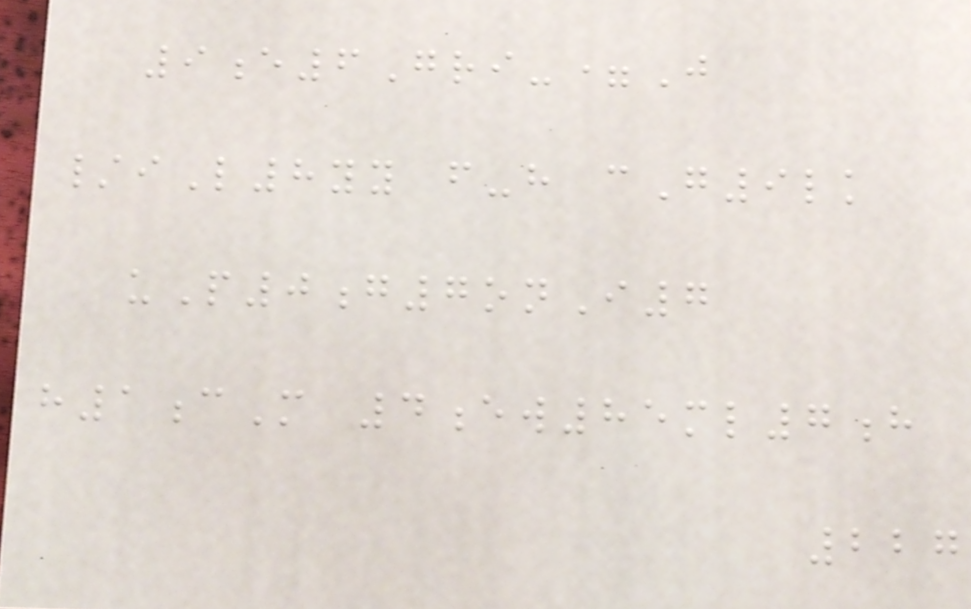9e6Gri-=J
/iL8yy f-h cG9lk
uP0g7onI7
h1cM 4ew85ml7h
227
